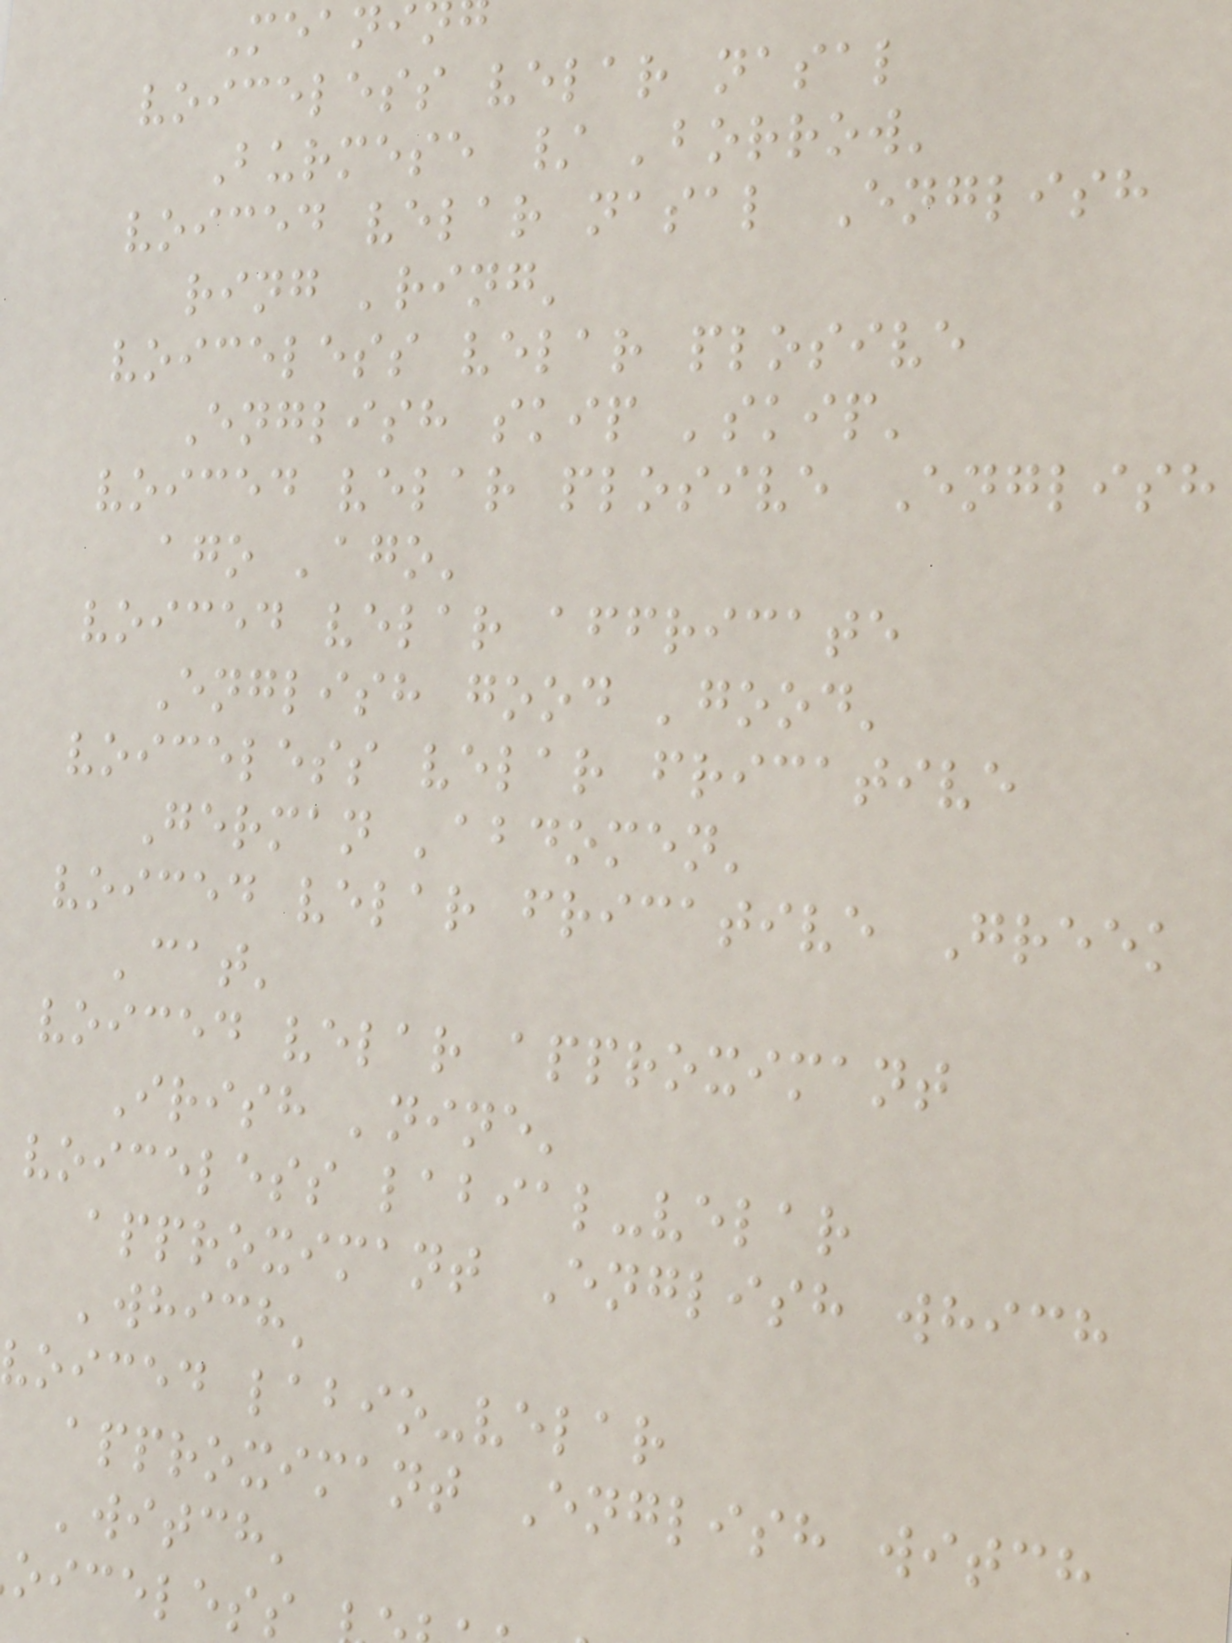Meani
voiceless velar nasal
Burmese / 'borrow'
voiced velar nasal English
ring 'ring'
voiceless velar plosive
English skip 'skip'
voiced velar plosive English
ago 'ago'
voiced velar affricate
English good 'good'
voiceless velar fricative
German 'abdomen'
voiced velar fricative Greek
'cat'
voiced velar approximant
Irish 'nine'
voiceless labial-velar
approximant English which
'which'
voiced labio-velar
approximant English witch
'witch'
oiceless
